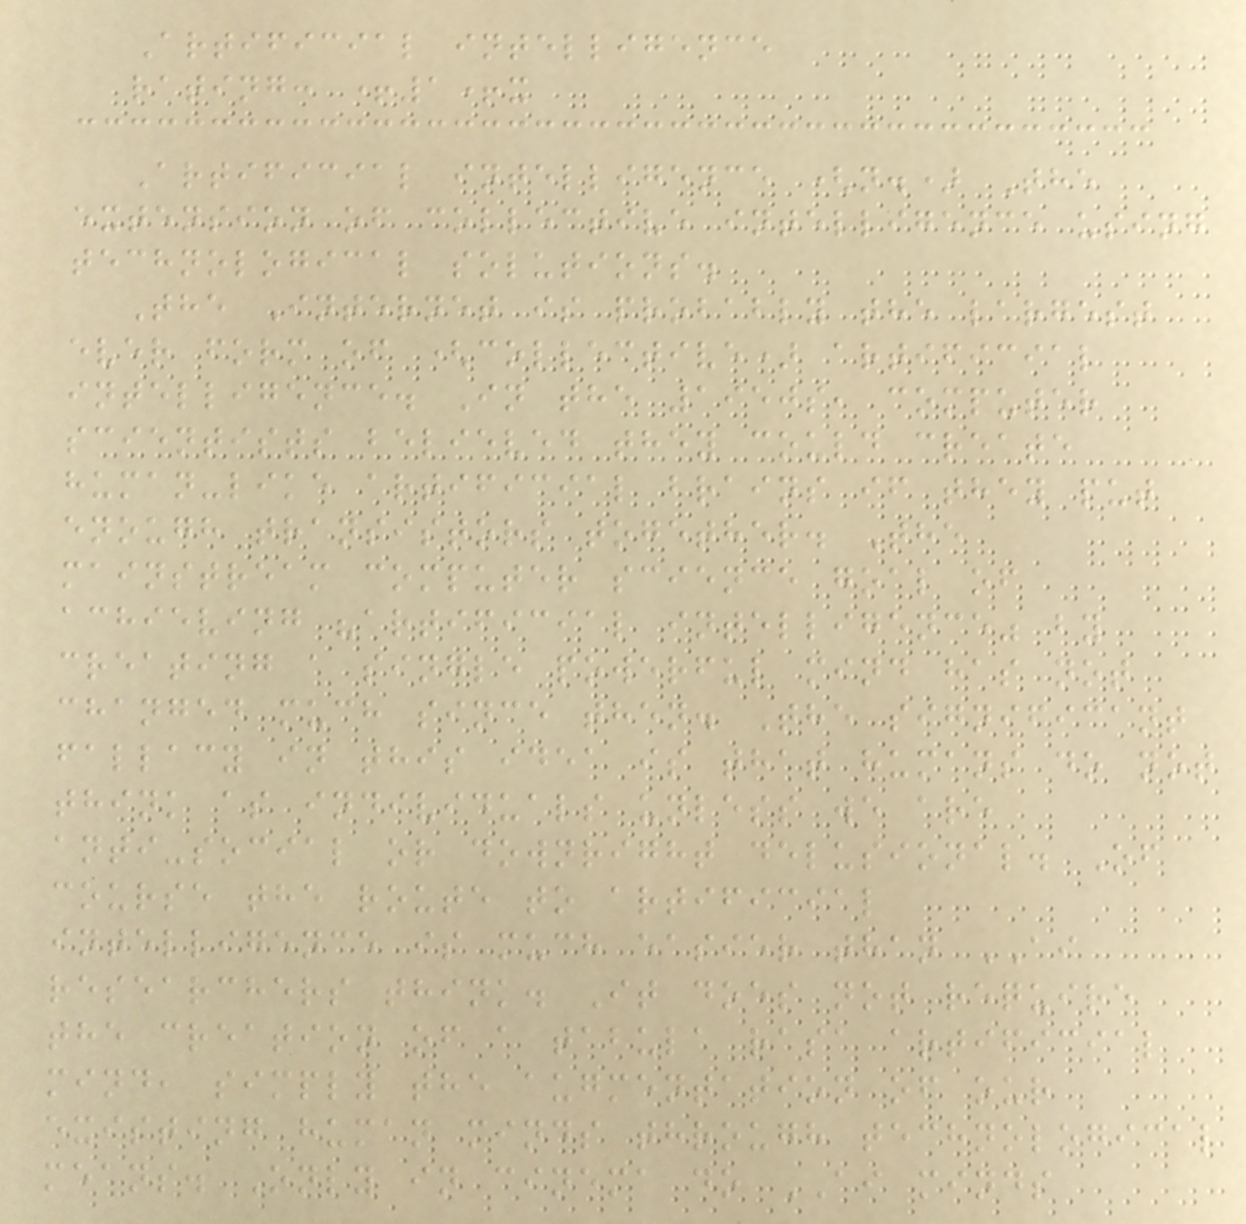Artificial intelligence
rating: +1+x
Artificial intelligence (n.) The
extension of collective intelligence using
technological solutions.
The Internet is probably the largest
ever form of (collective) artificial
intelligence. In the 1950s, computer
scientists believed they could create
human-like artificial brains if they put
enough transistors together. The
mainstream computer science goal of
achieving "artificial intelligence" by
creating a single powerful mind has not
changed much since then. The significant
fallacy in this idea is that humans do not
think as individuals unless we are
anti-social or downright delusional. Of
course the route to artificial
intelligence is much easier than AI
researchers think. It does not require
the creation of a tabula rasa artificial
mind, simply the augmentation of our
existing human minds through technological
means. Only in cinema do AI minds
